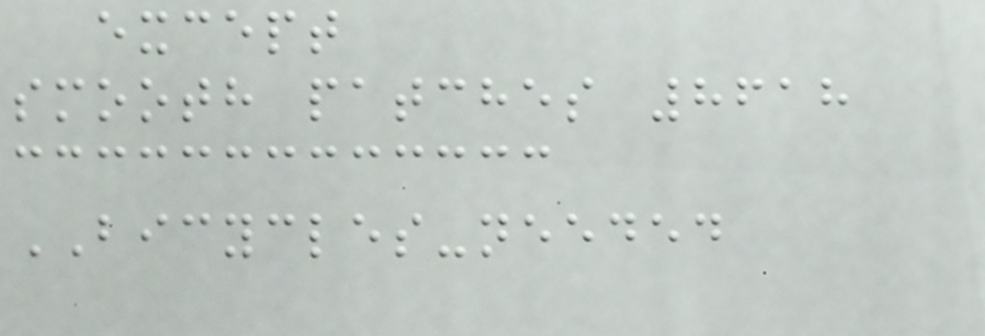except
smooth patches 8618
BICYCLES-needed
